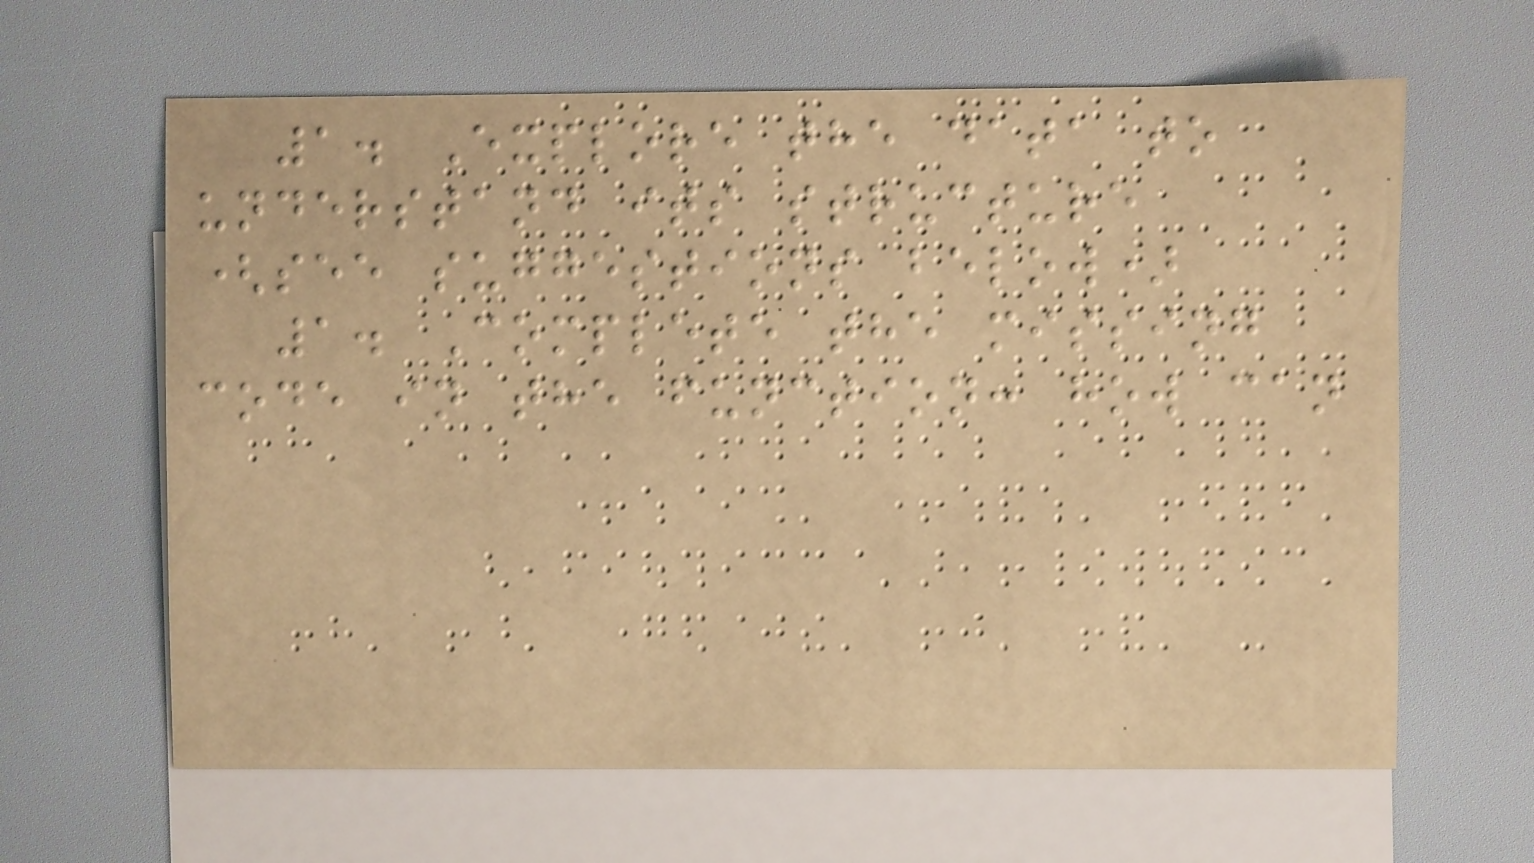1. Explore the data to
understand its structure
(see suggestions below)
1. Complete the missing
code in the function: how can
